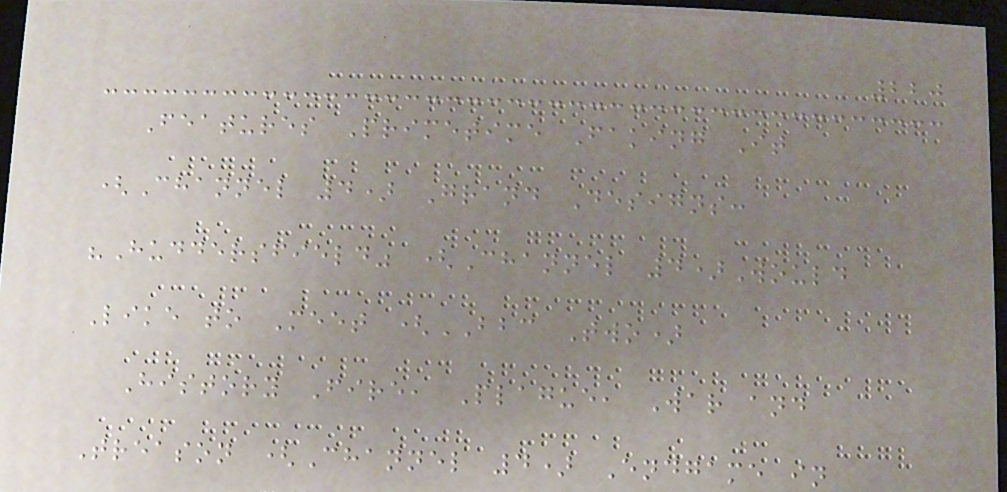220
Features Primetime Faking It
(Channel 4) Grand Designs:
"Huddersfield" (Channel 4)Would
Like to Meet (BBC Two)
History Fire, Plague, War and
Treason (Channel 4) Endgame in
